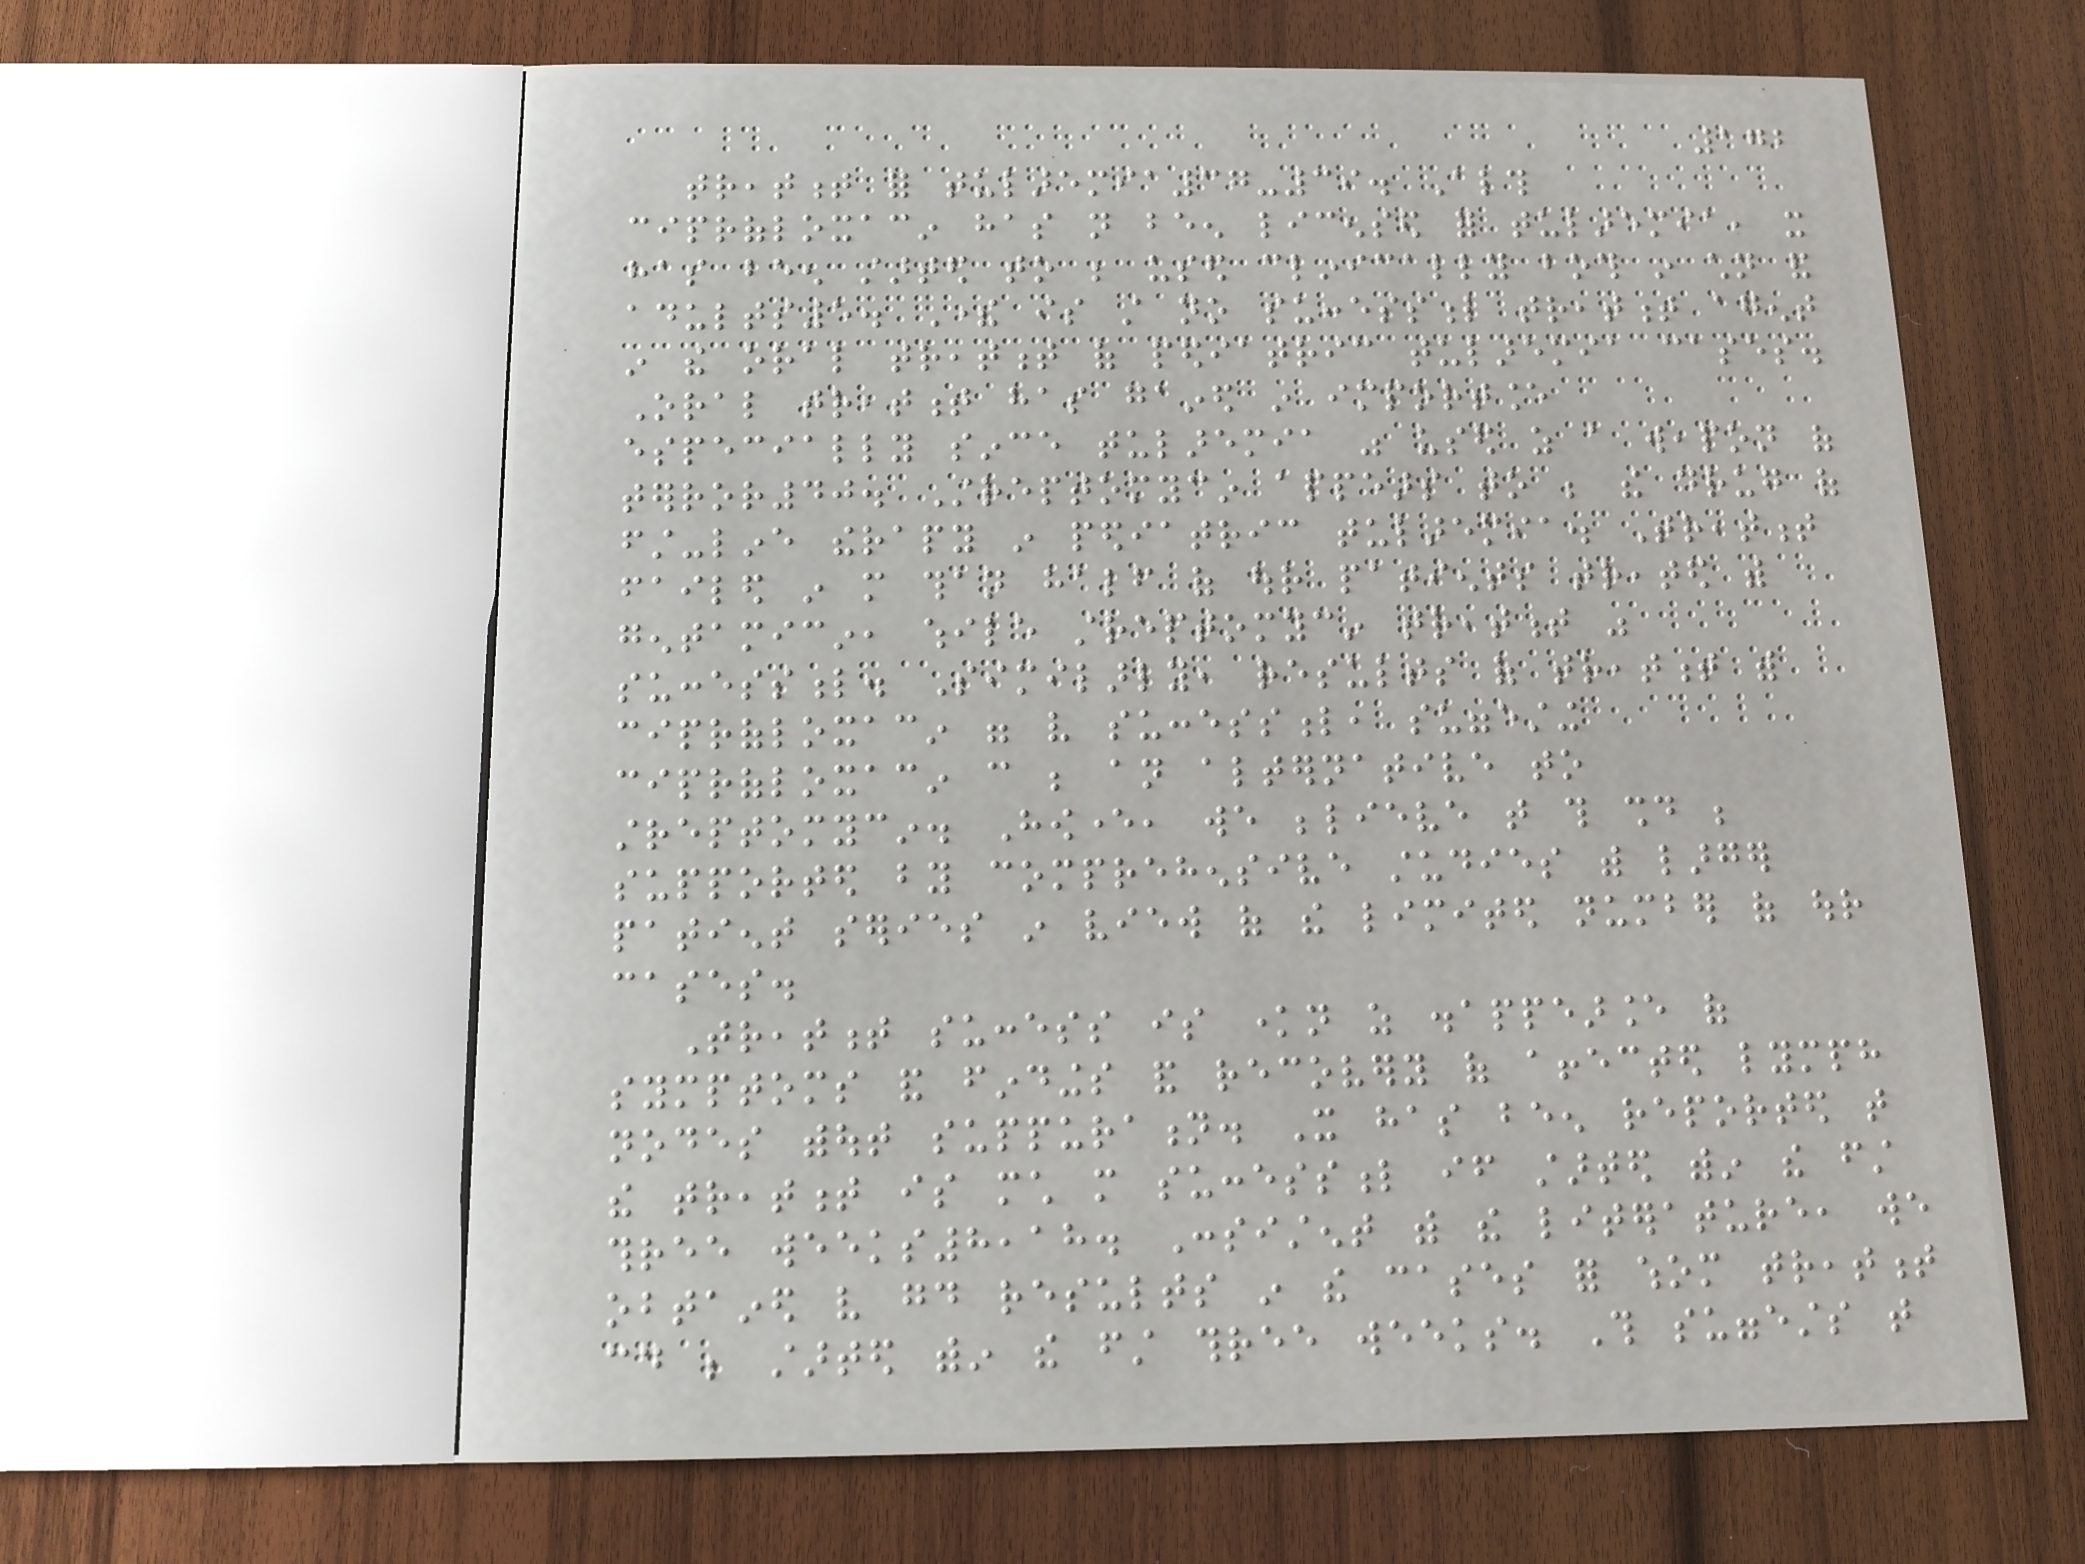172
treatment for tularemia37-39. Although
ciprofloxacin has not been licensed for tularemia, it
has been started to be used clinically both in children and
adults5. There is still no successful treatment agent
in the oral treatment of pediatric tularemia cases.
Oral treatment has gained in importance
especially since tularemia was used as a weapon of
terror40. Streptomycin appears to be the drug of
first-line therapy in pediatric tularemia. Treatment
failed in more than half of our patients treated with
gentamicin, while streptomycin treatment was
successful. Similarly, results of treatment with
ciprofloxacin were very successful, suggesting
ciprofloxacin can be an alternative to
streptomycin. However, we believe that this should be
supported by comprehensive studies with larger
patient series in view of the limited number of our
cases.
Treatment success is known as disappearance of
symptoms and findings and recovery of affected lymph
nodes without suppuration. It has been reported that
the treatment is much more successful if started within the first
three weeks8,18. Consistent with the literature, we
obtained very good results in the cases for whom treatment
could be started within the first three weeks. This suggests that
